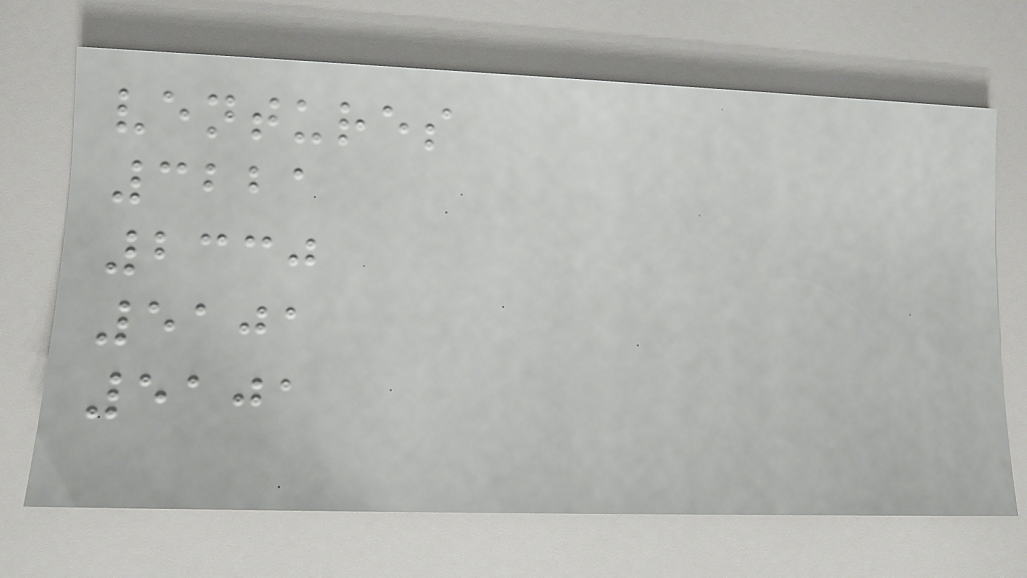ventures
3221
2330
5101
5101
